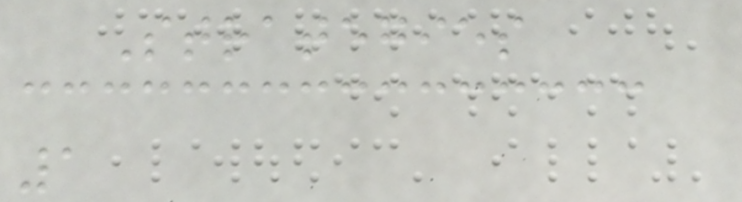Strategies
1
